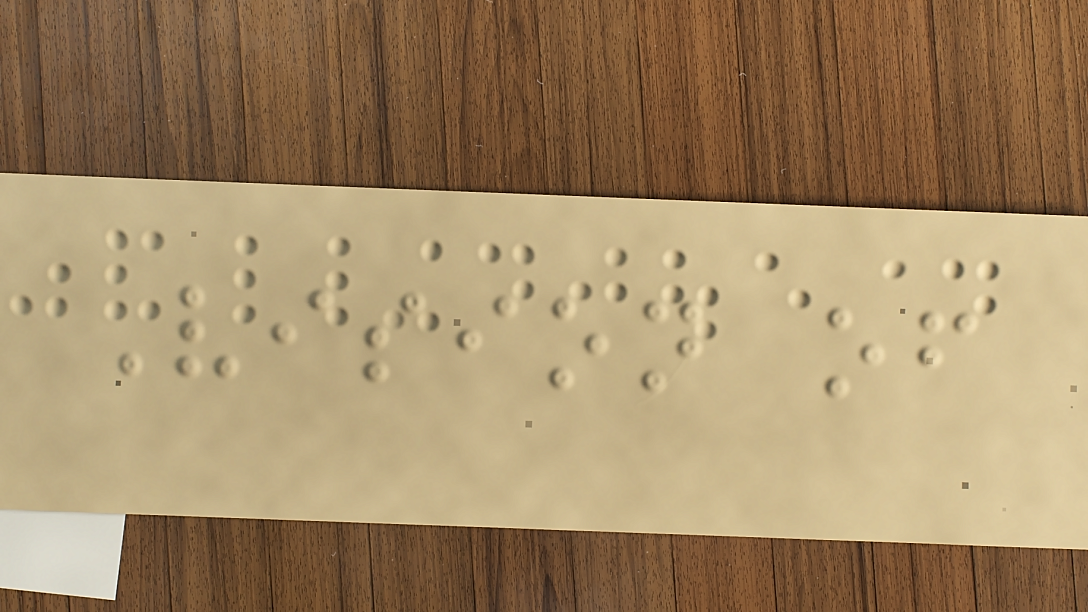Vision of
